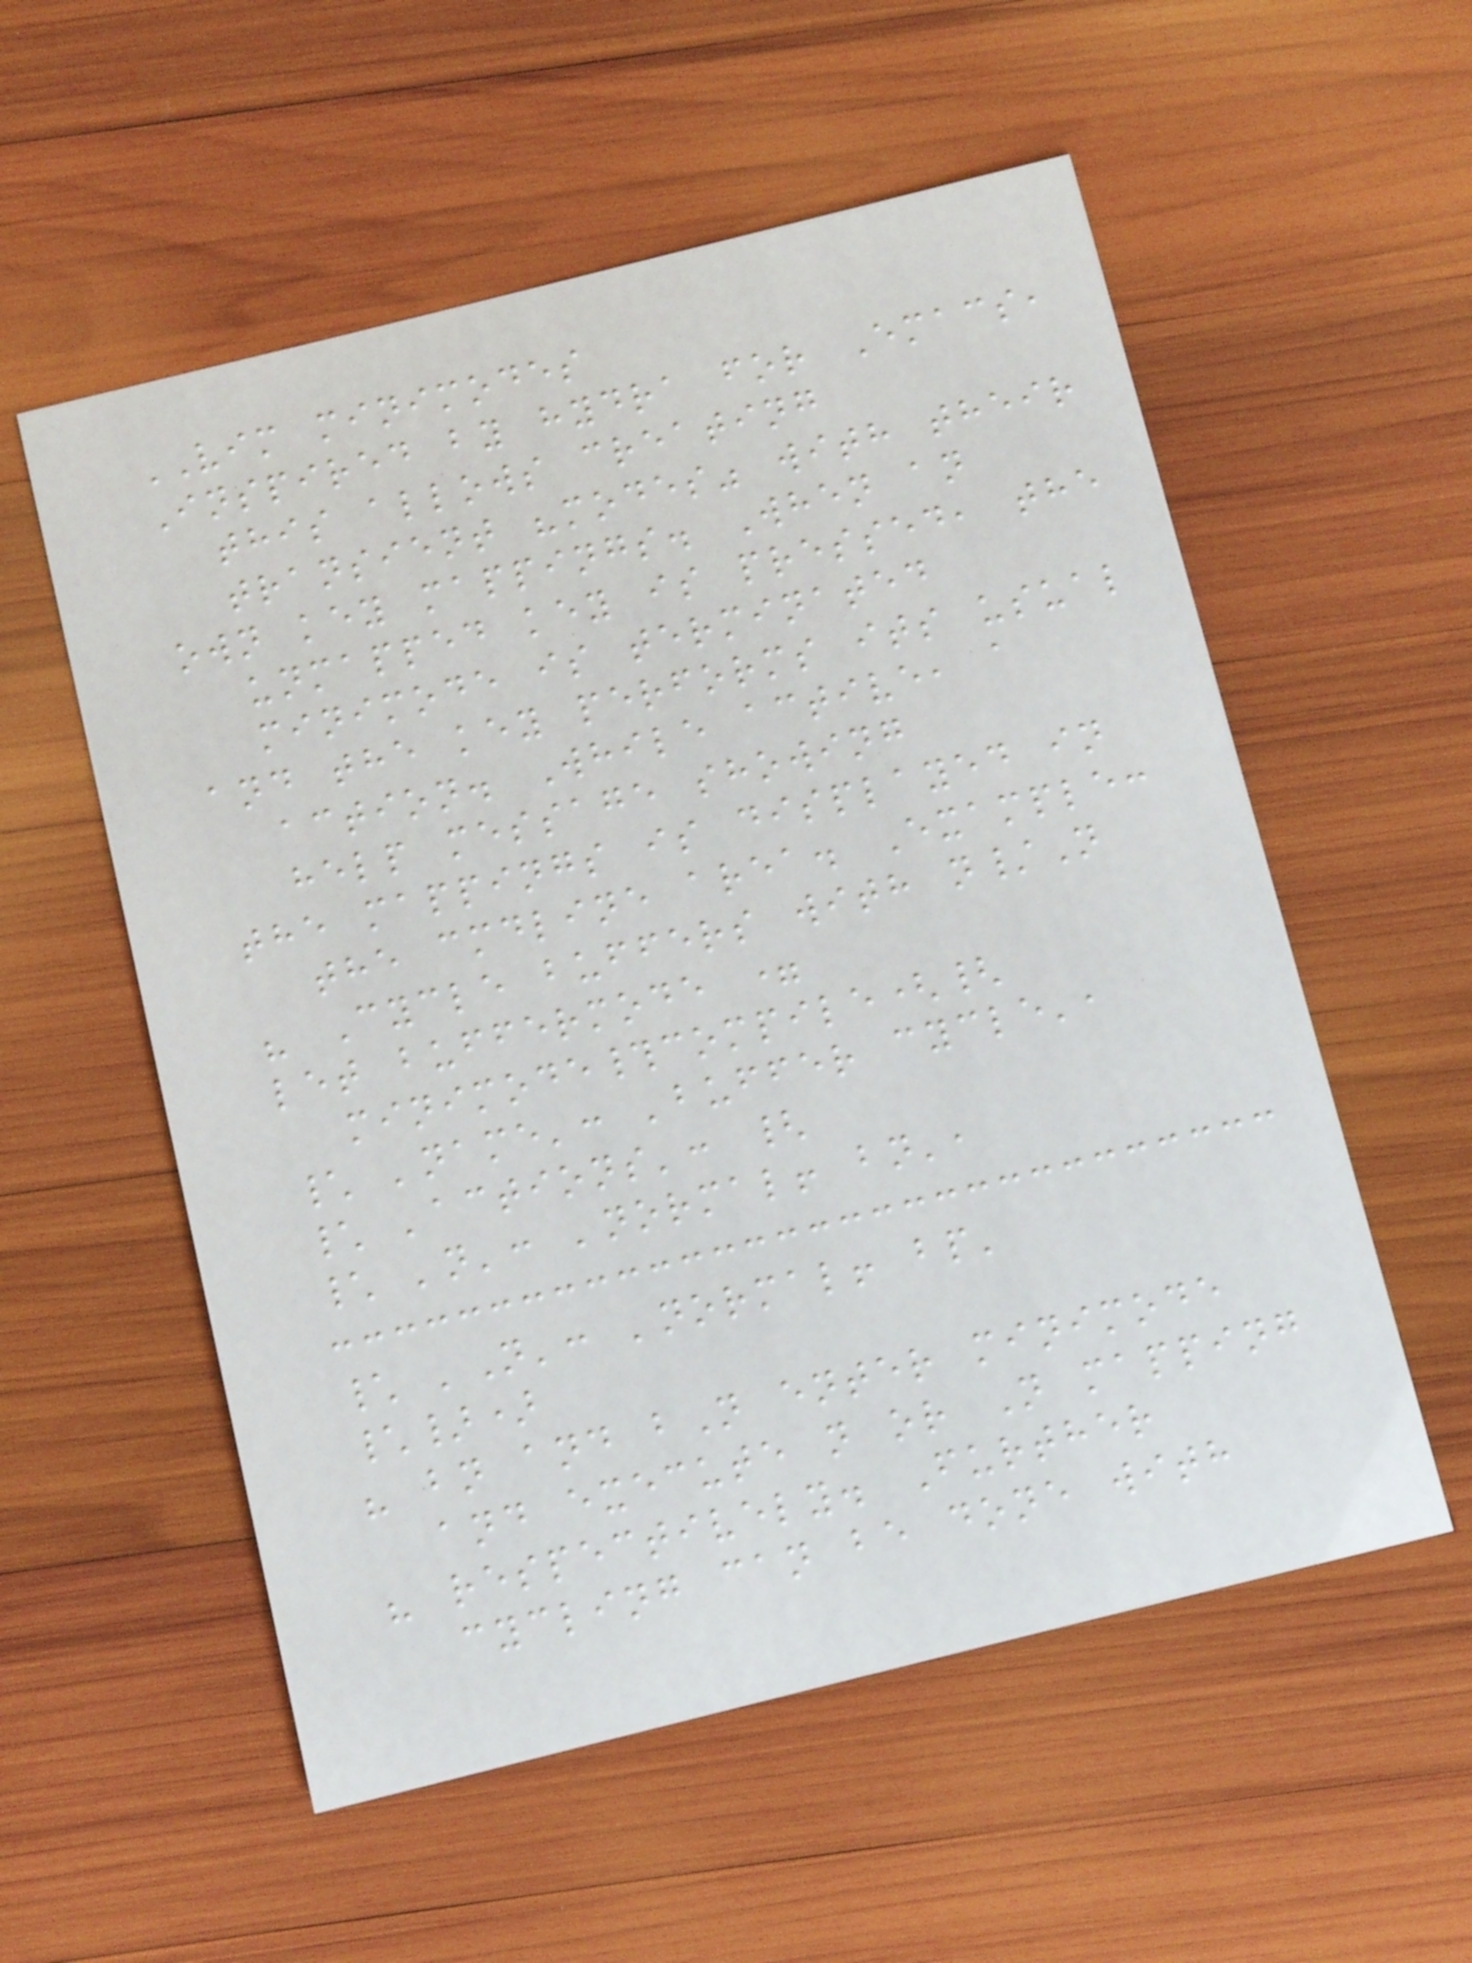VIM minimodes
Inspired by hydra for Emacs,
this allows creating
transient "modes" with their
own key mappings. When an
unmapped key is pressed, the
minimode is terminated
and the key performs its usual
action. While active, a
help message showing
the mappings is displayed in
the cmdline area. Example:
" Cycle buffers with n/N
let buffermode =
minimode#compile({
\ 'name': 'buffer cycle',
\ 'actions': {
\ 'n': 'normal! bn',
\ 'N': 'normal! bp'
\})
" bn and bN enter minimode
and execute n or N mapping
" respectively. Further
cycling can be done with
